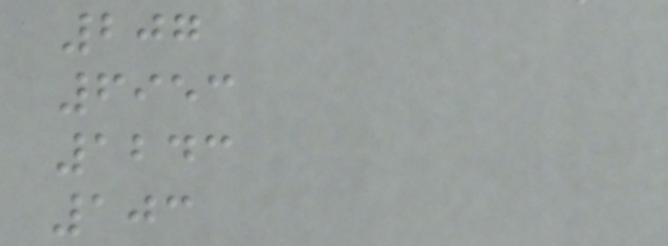207
6953
1243
103
